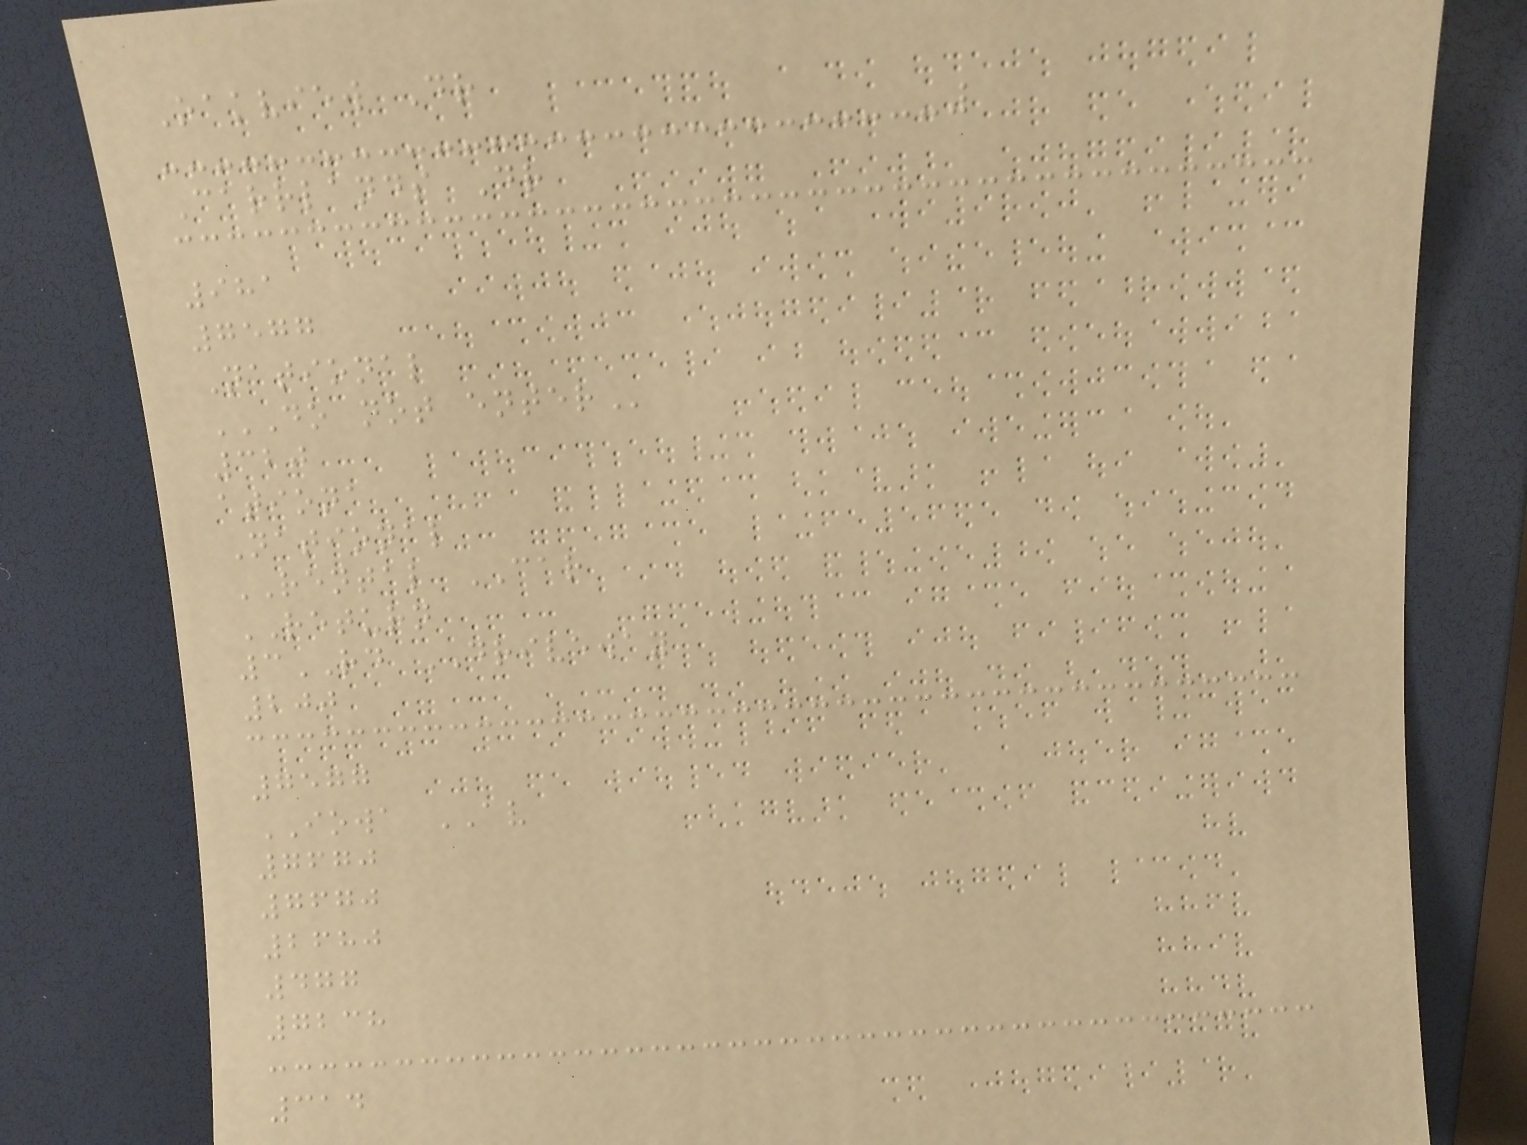Oakview Dr
Carrlands Dr
981
7577
National
DO NOT ENTER
320
ationa
National
RENTAL CAR
RETURN
3RD DRIVEWAY
200
7577
IOWA AV
7670
7670
2680
477
7238
314
